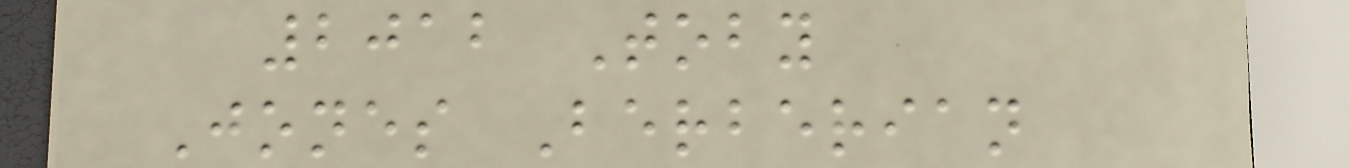2012 Toby
Jones Berberian
